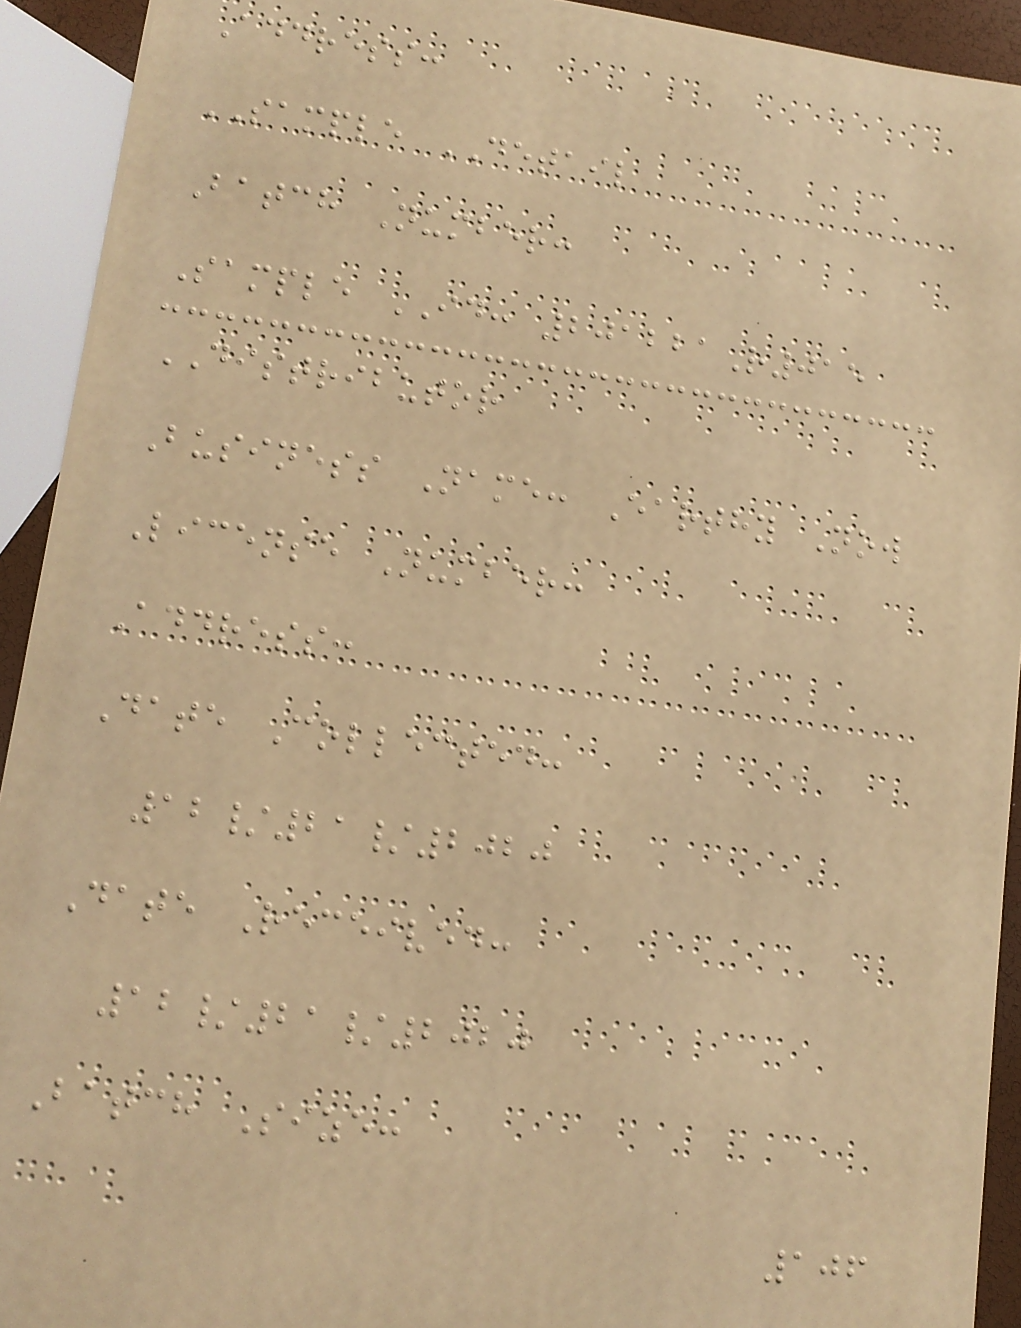Address:
SAMPLE DETAIL
Batch Number:
Sample ID: 201221R015
DISTRIBUTOR
Business Name: Earthy Now
License Number:
Address:
Date Collected:
12/21/2020
Date Received:
12/21/2020
Batch Size:
106
